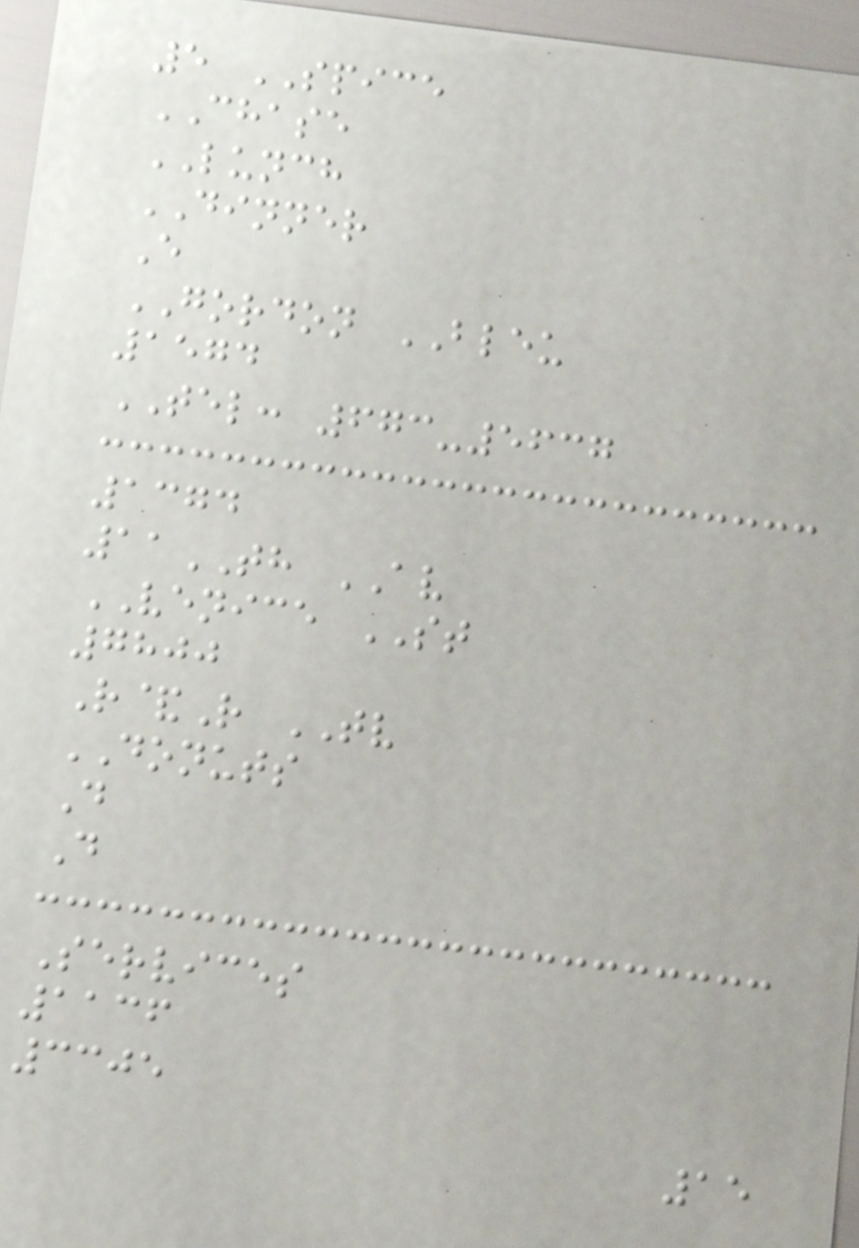5 SPICE
CHASE
LUNCH
DINNER
E
GORDON BLEU
1574
TEL: 673-5637
1374
11TH AV
VENICE ST
7800
R&R TV
DONUTS
D
D
Services
1136
3305
15
